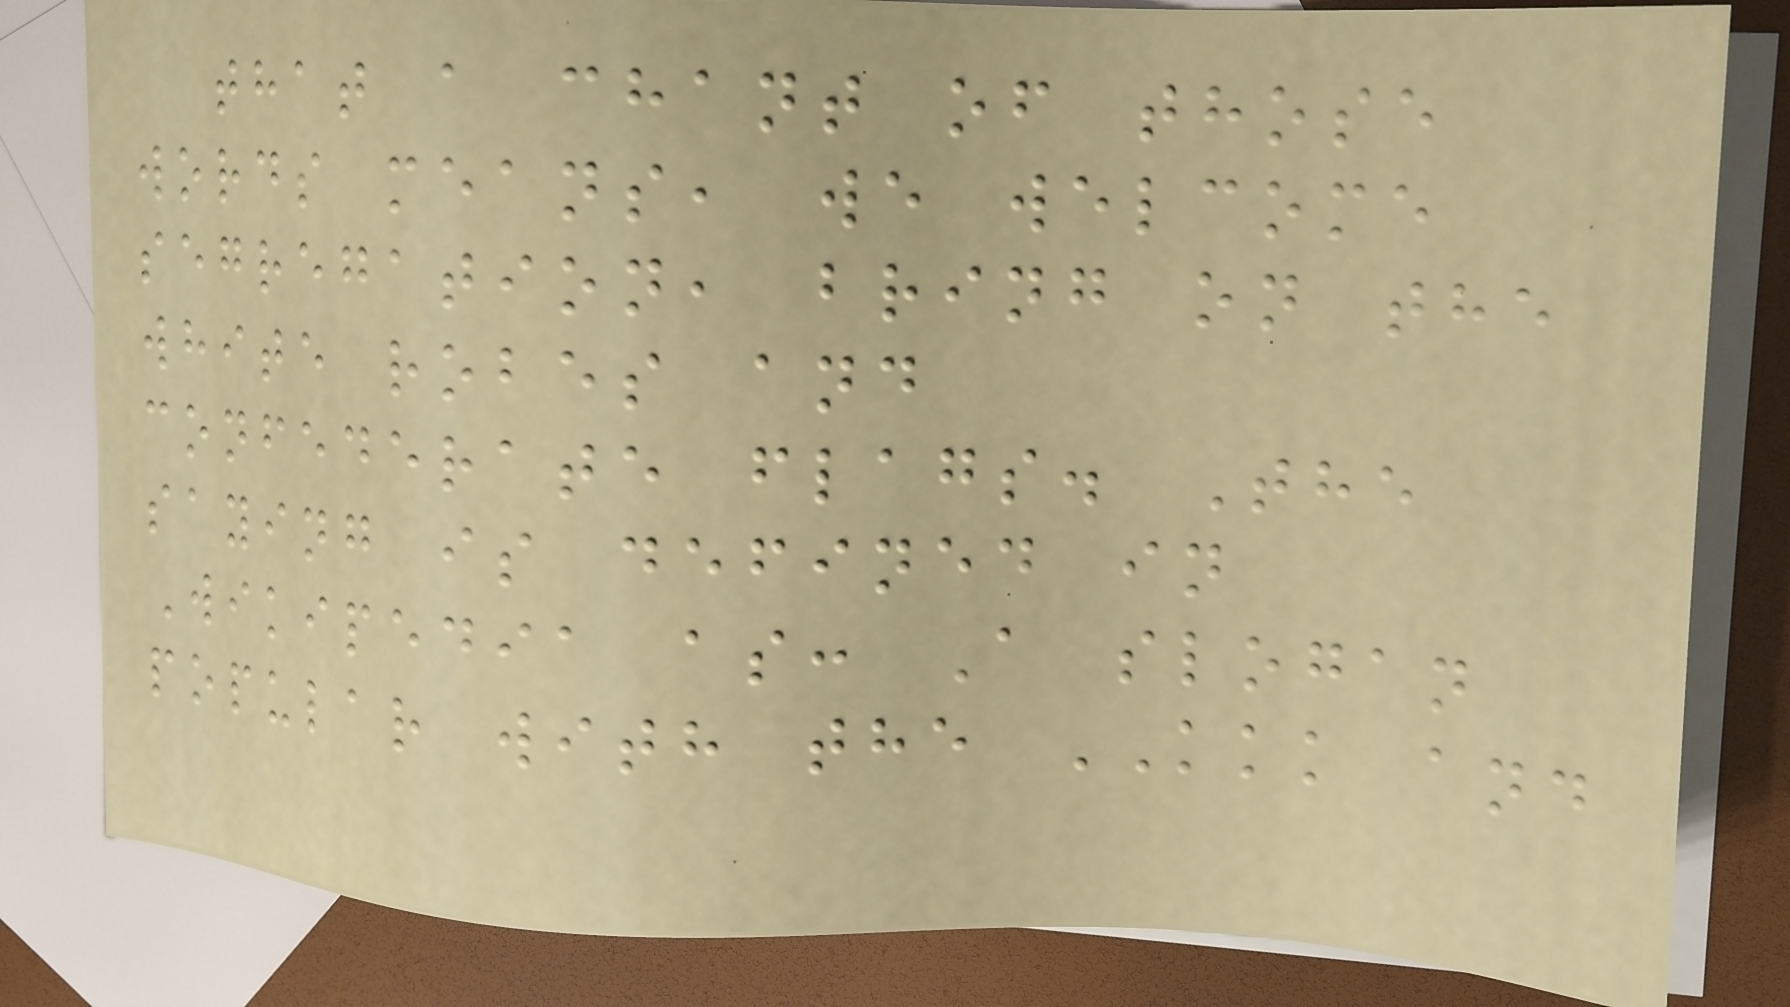that a chant of those
words means, we welcome
segregation, bring on the
white robes and
confederate flags. The
saying is defined in
Wikipedia as: A slogan
popular with the KKK and
